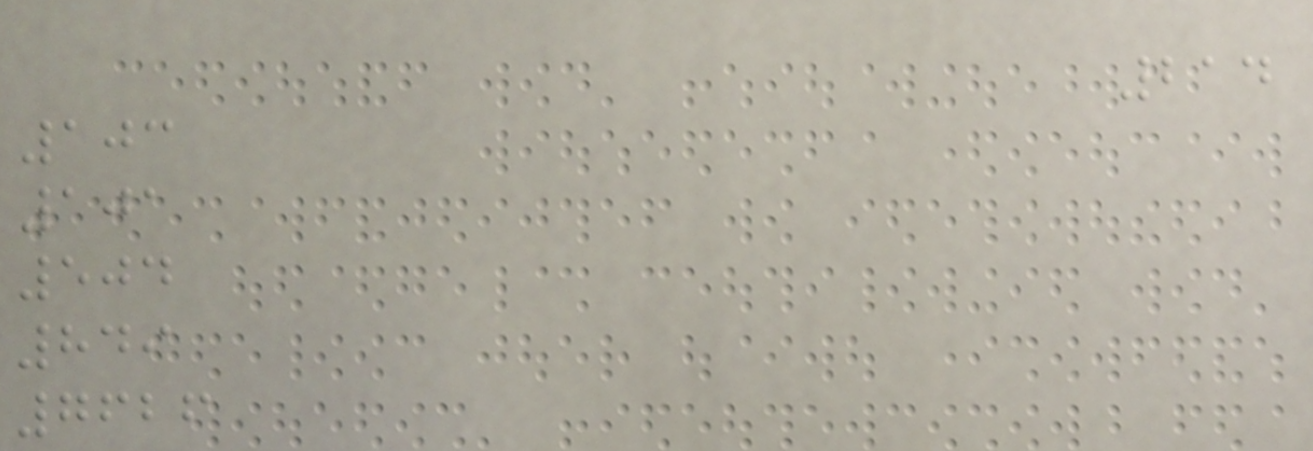214
103
101
504
849
7626
